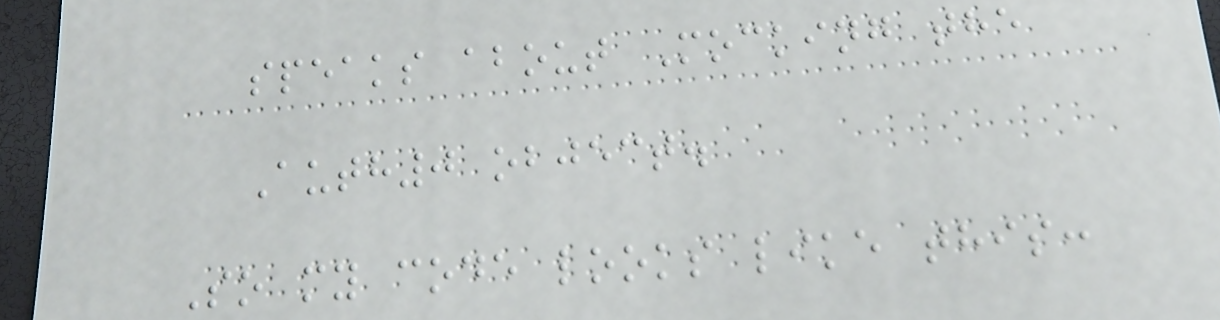speaks about Mocking the
Auth0 object.
So my code looks like this:
